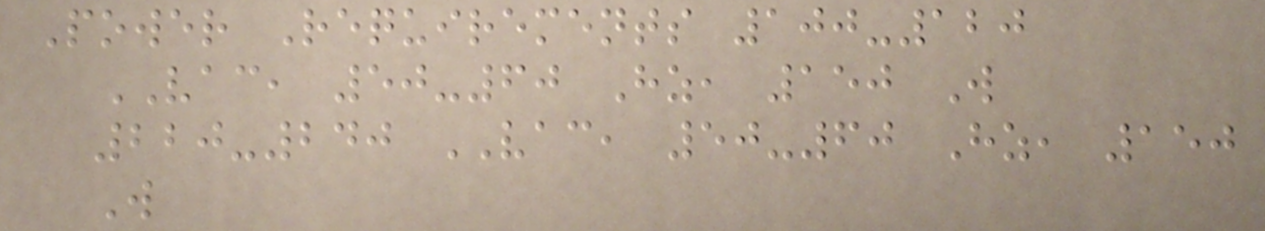Power Requirements 100-120
VAC, 50-60 Hz, 150 W
220-240 VAC, 50-60 Hz, 150
W
